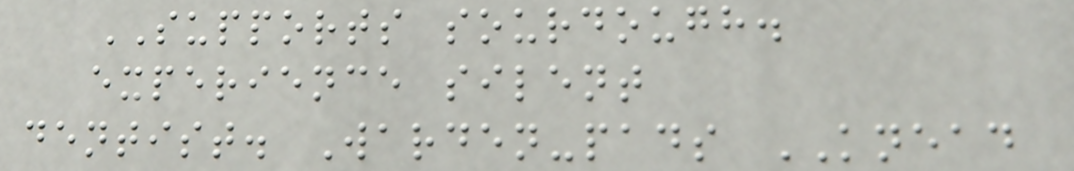SUPPORTS sourdough.
experience silent
dentist. Warden-pads KNEAD
